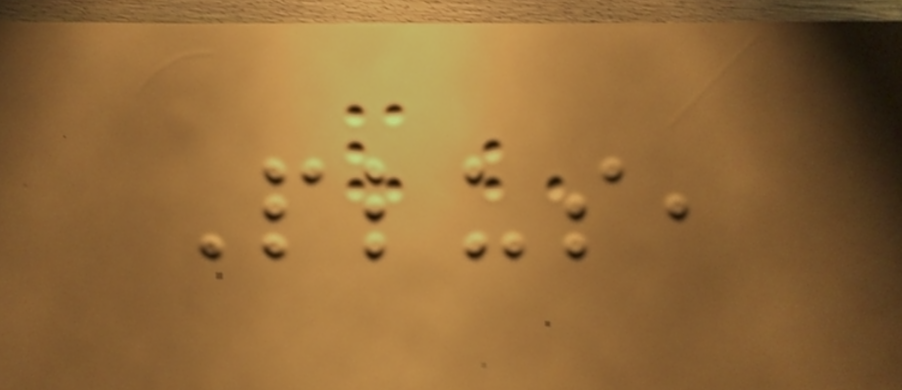Plus,
